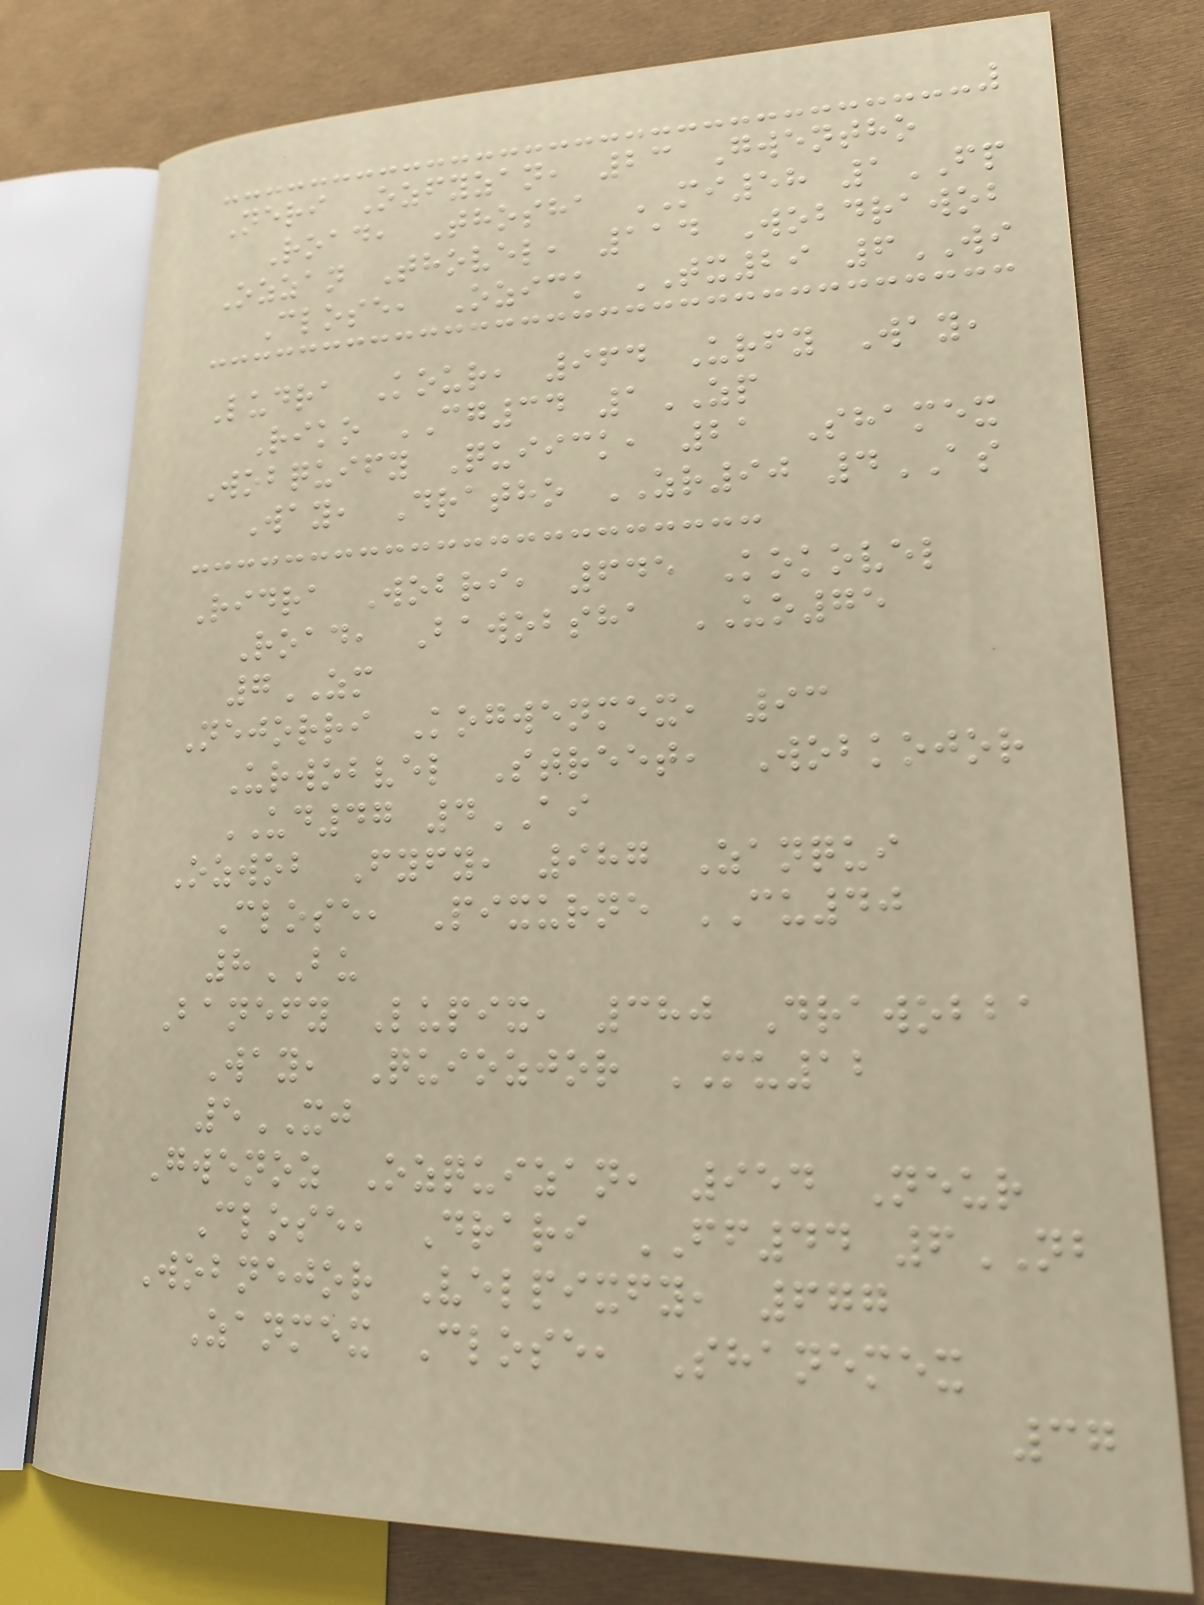Neri Ozfyzan, 23 Gwentho
Road, Thosha MI58 1FP
Ozzan Thovel, 114 Wobdrawob
Close, Ozick TX29 6WI
Ludra Kour, 964 Urfy Way,
Riko CG34 1ZP
Wobquify Quiick, 21 Shamex
Way, Dratho ZR90 4AS
Ridra Wobri, 645 Kokovel
Road, Bawobsha UO75
7ZM
Nejorri Kogwenmex, 93
Urwobvel Street, Wobkojor
UD47 4AI
Ozwob Fyfy, 987 Zanqui
Close, Pixurne CU40
8BU
Banefy Lupix, 380 Drawobba
Way, Quiozjor MU12
5XJ
Gwenoz Ozquizan, 954 Neur
Close, Drari FF44 6NB
Wobnejor Velpixfy, 677
Zanmex Close, Shanemex
37
